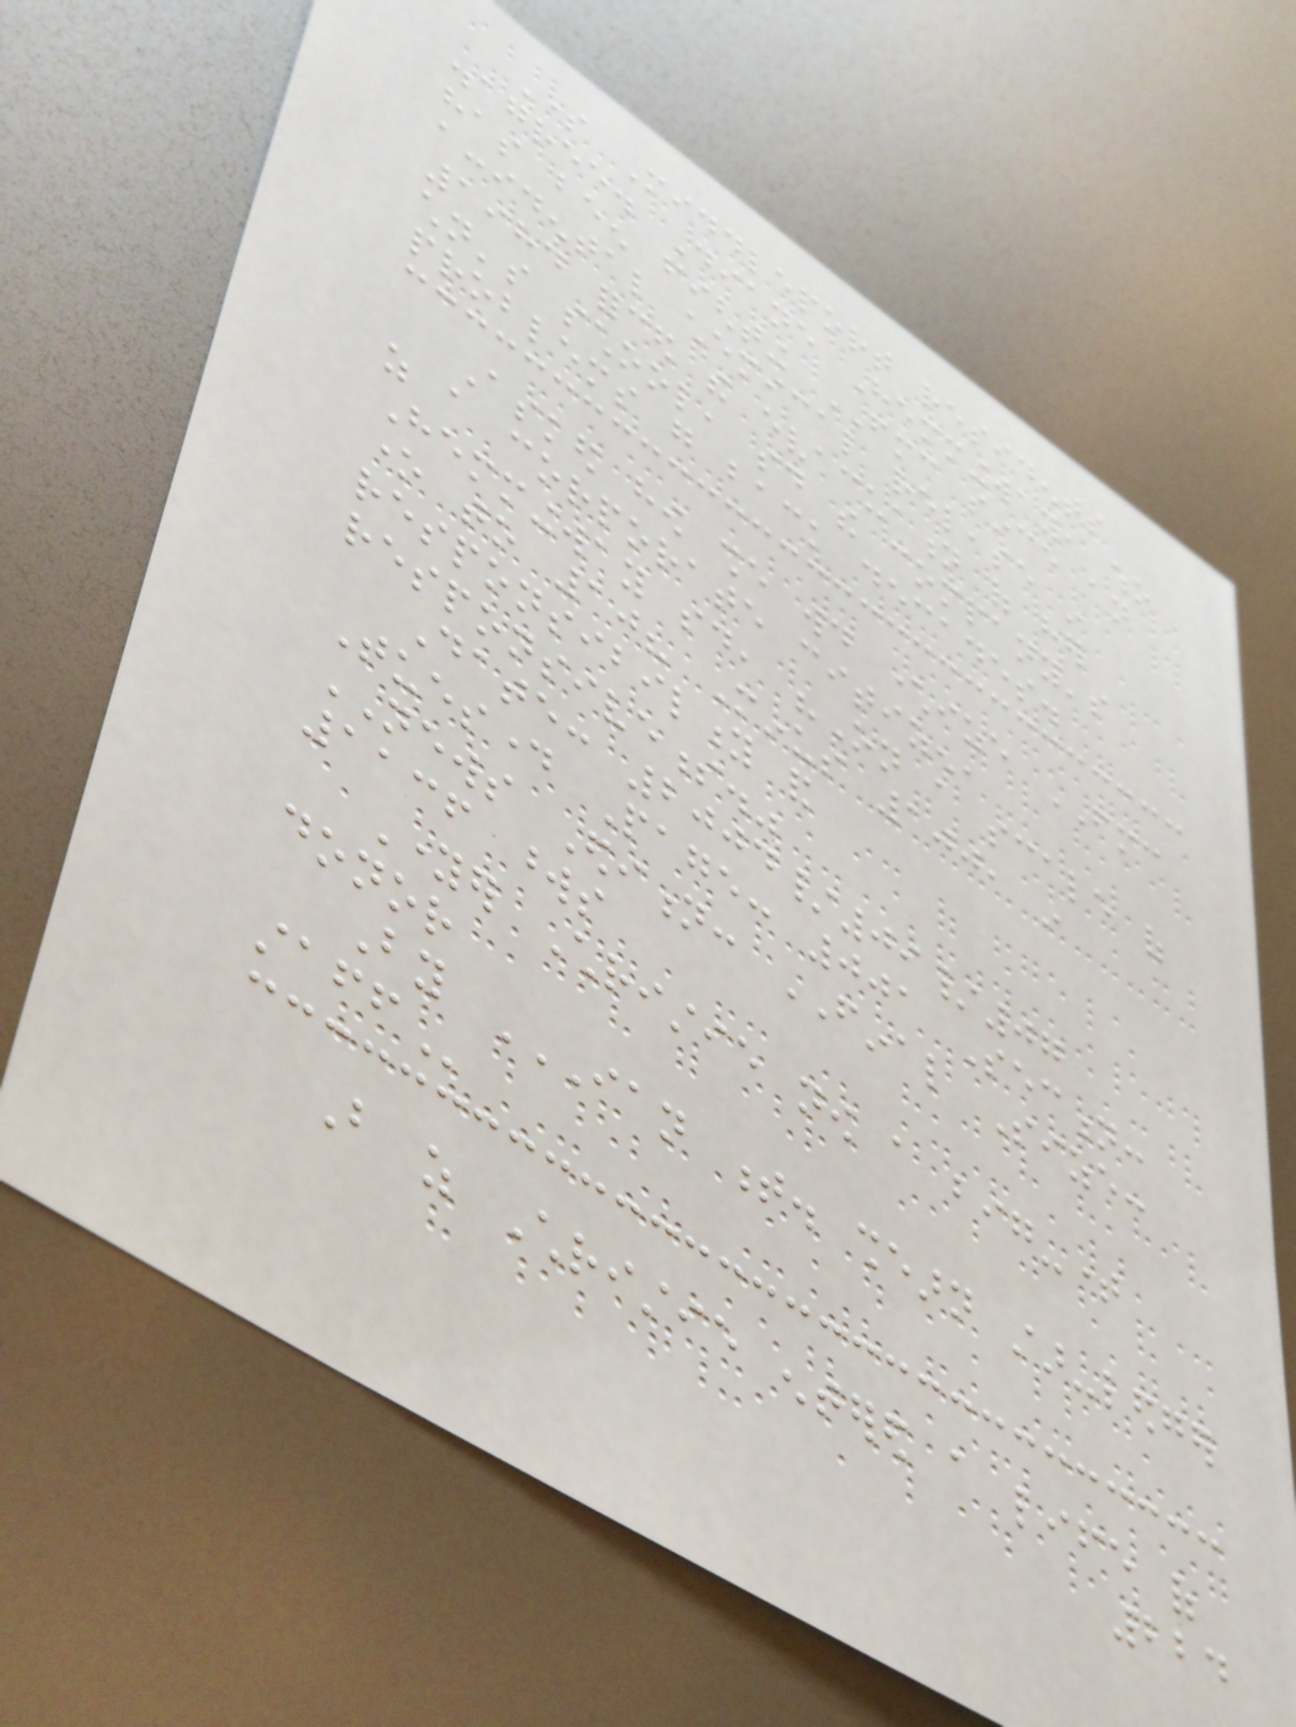Some Middleport residents
disagree. Diane Hemmingway, who
has been fighting FMC since an
accidental chemical release in
1984 forced the evacuation of her
children's school, said the company's
problems go back decades.
Asked how she would characterize FMC
as a corporate citizen,
Hemmingway said, "On a scale of
one to 10? Minus 100, in
responsibility and
responsiveness."
Date: 2004/09/07
Tuesday Page: 001 Section:
NEWS Edition: FINAL Size:
1136 words
Younger Christie now a big-time
donor
By IAN T. SHEARN STAR-LEDGER
STAFF
But as Christie entered a life of
224
